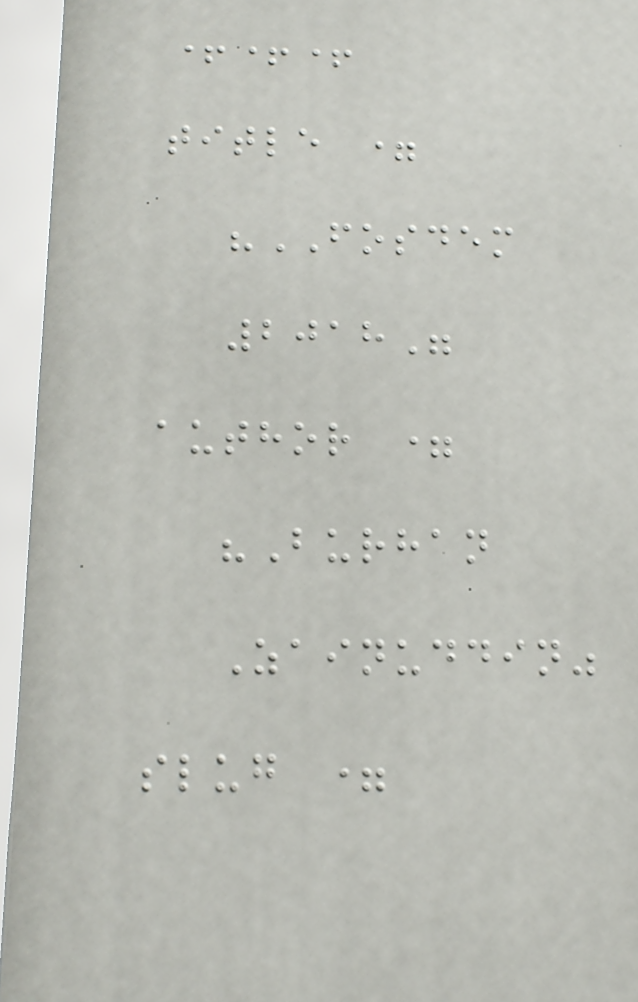+++
title =
"FOSDEM
2018"
author =
"Burhan
Zainuddin"
slug =
